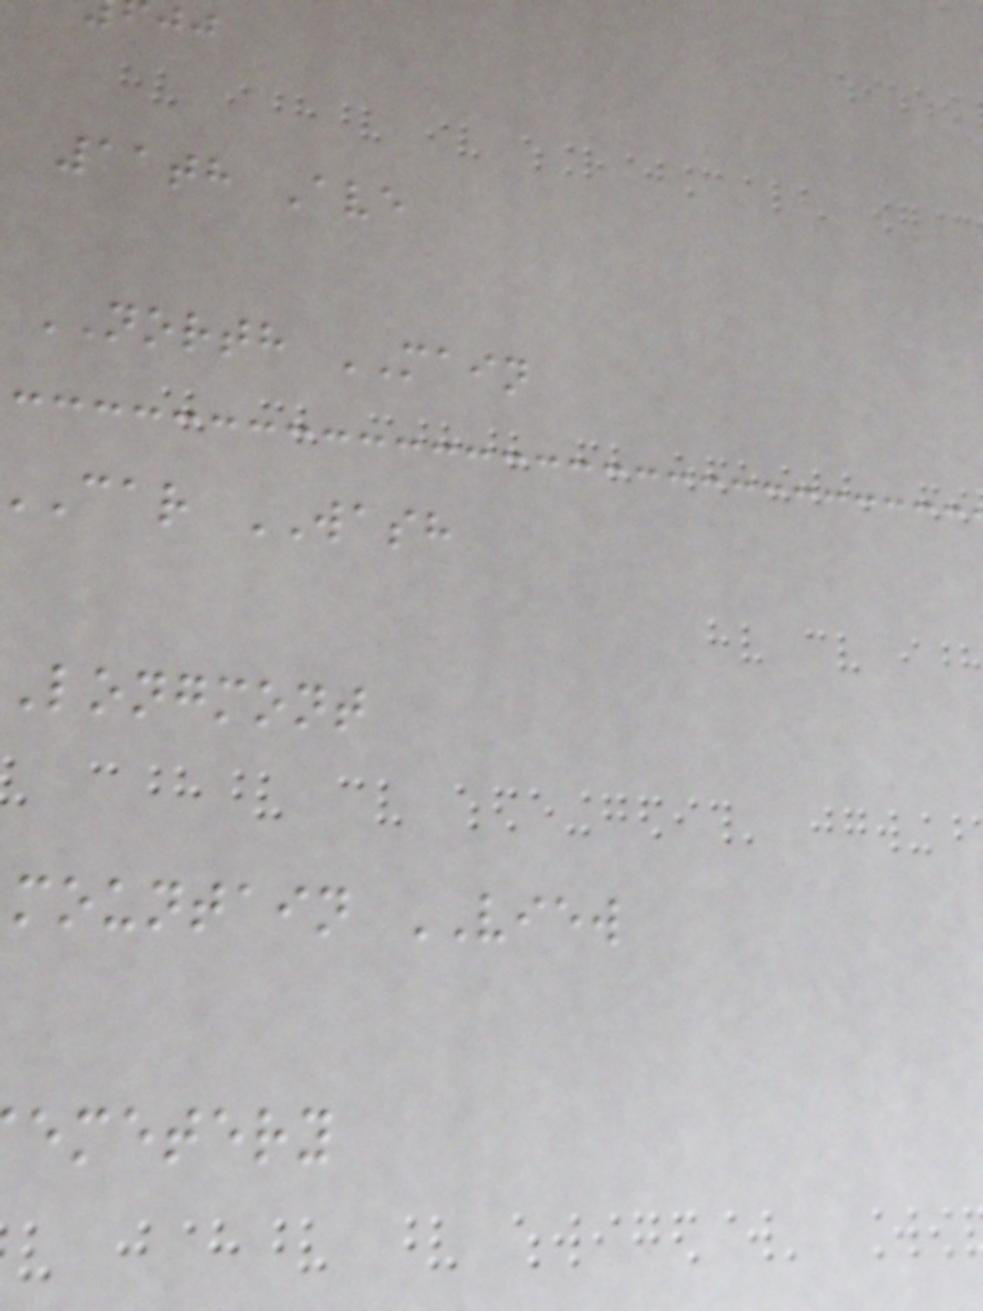11th Ave
NORTH MAIN
car WASH
longmont
mountain VIEW
emetery
